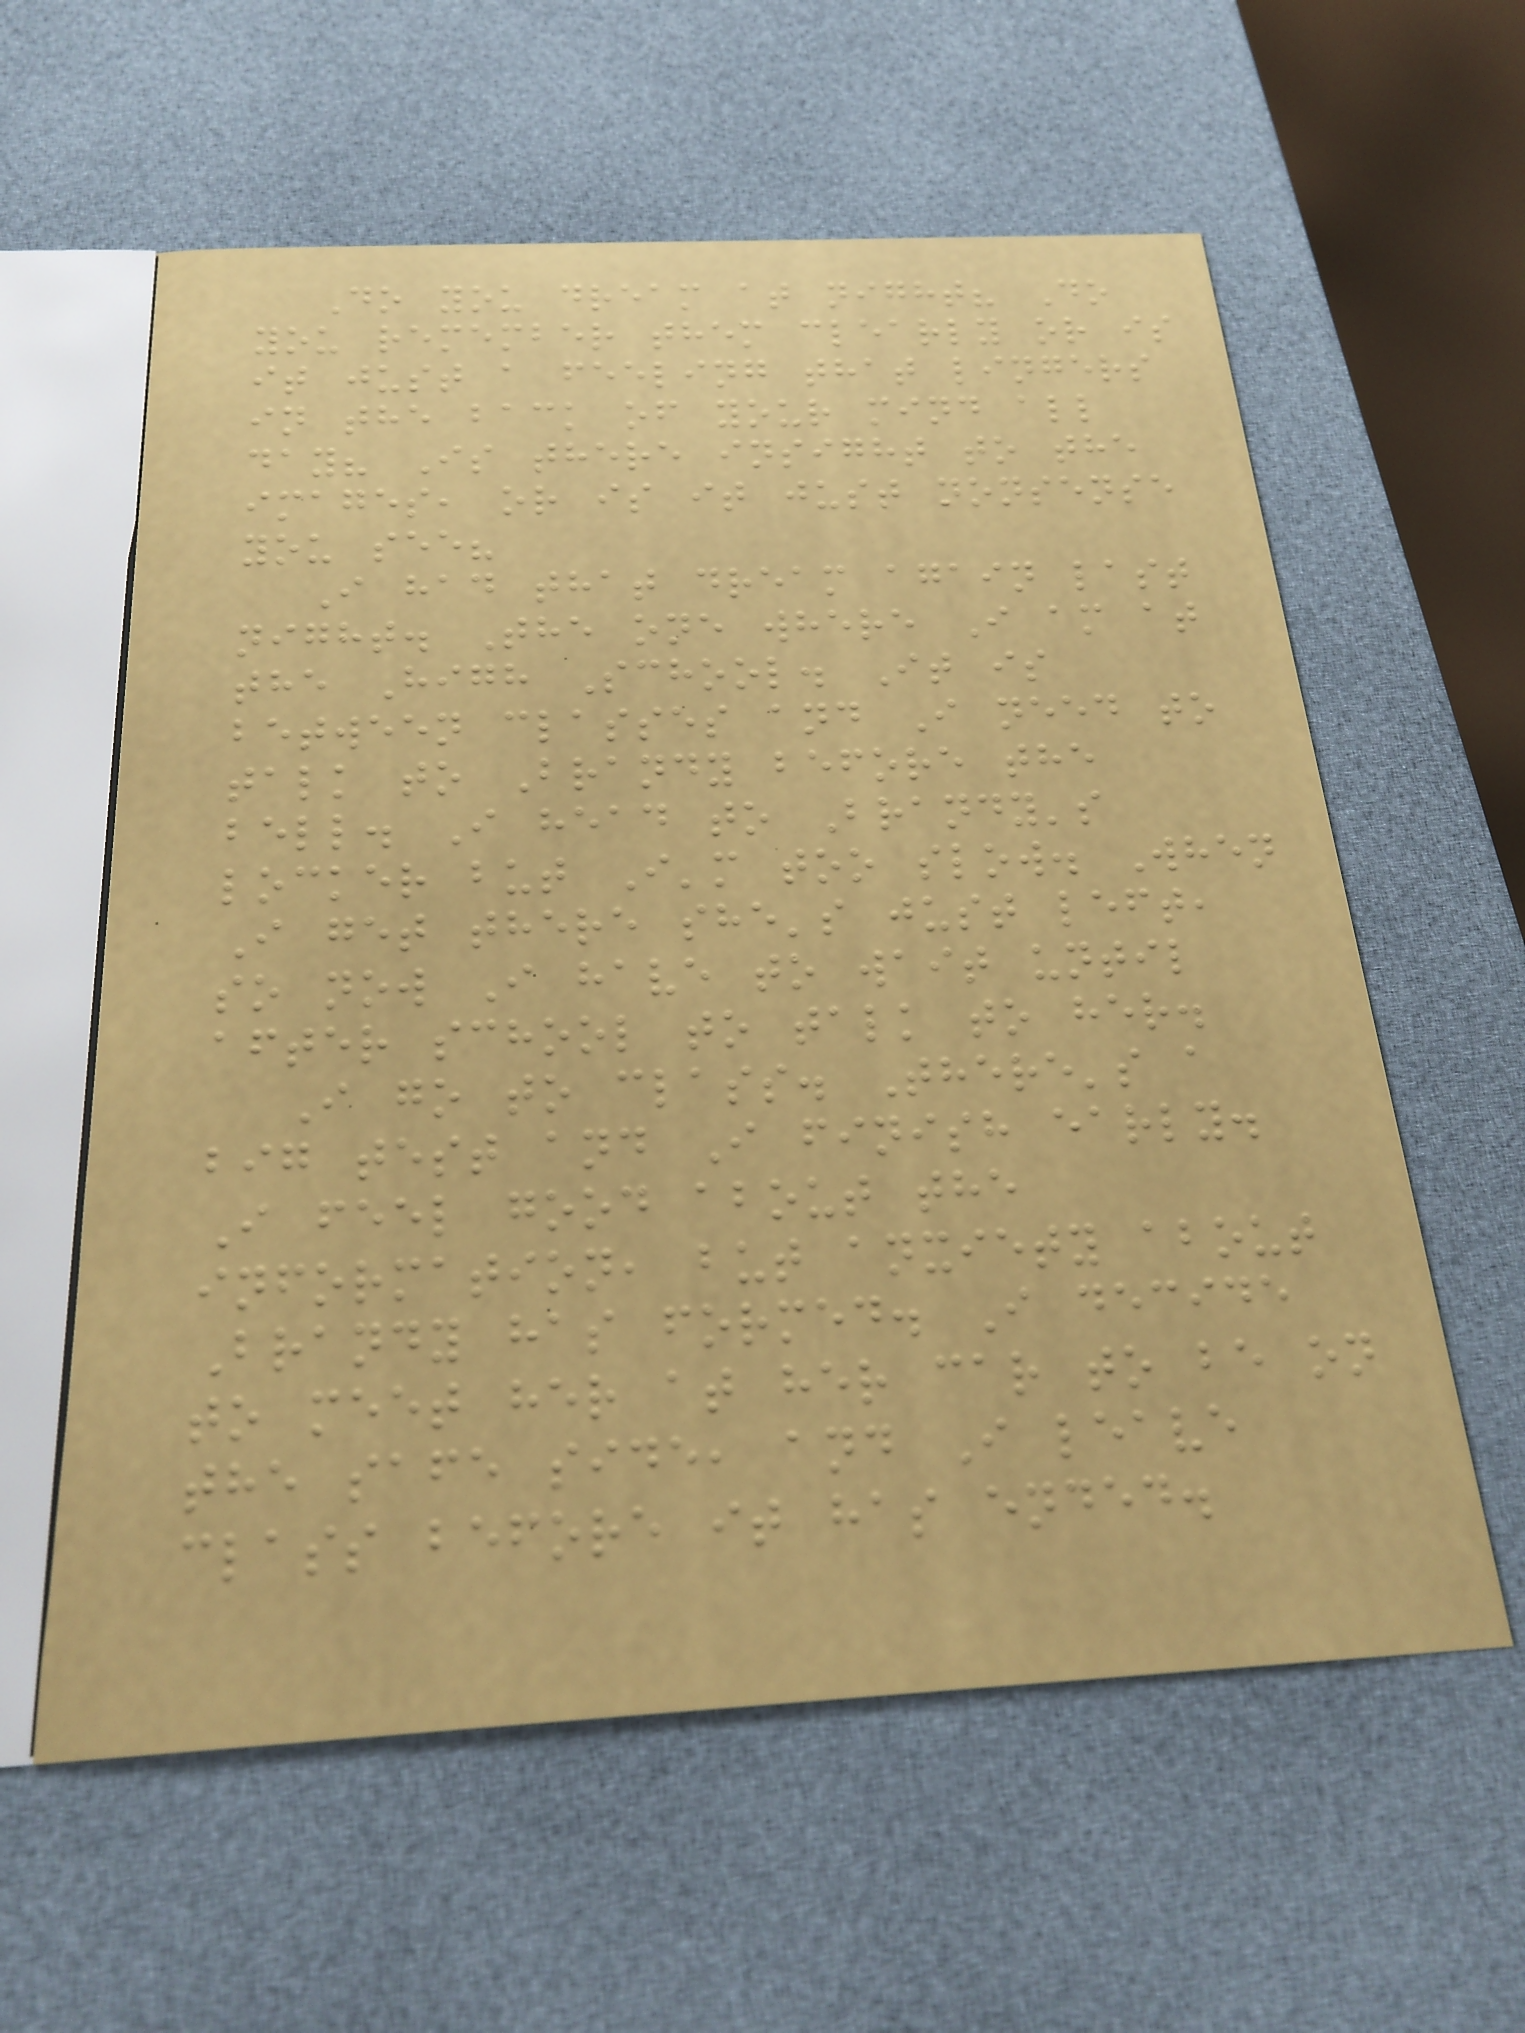Do you dream at night? Do
you remember them clearly or is
it just a feeling that lingers
in the back of your mind all
day? Is there insight to the
images, or is it just nonsense
you see?
I had that dream again last
night. The one where I am at
the High School. It is
between classes and I need to
talk to Brandy before the
bell. I head to Brandy's
locker but I'm too slow. When
I get there she's just left,
so now I have to wait until
after school to talk to her.
I go to class. There's a
big test and I finish early.
I feel good about the
information, but anxiety about
Brandy has formed. I decide
to meet her at her car to be on
the safe side, and I leave
class before it has ended.
